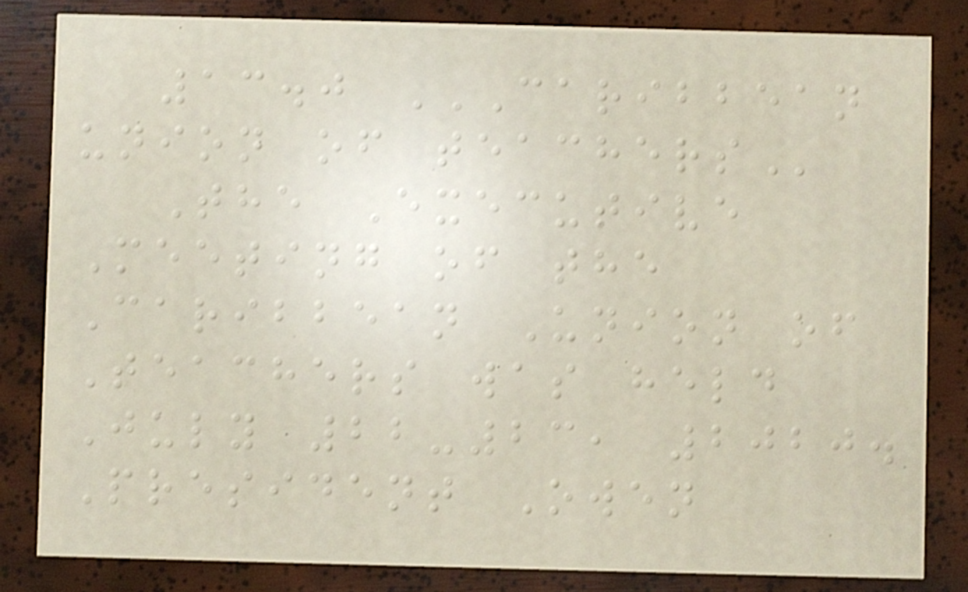13.0 CARIBBEAN
UNION OF TEACHERS
The Executive
Meeting of the
Caribbean Union of
Teachers was held
July 22-23, 2020.
President Owen
